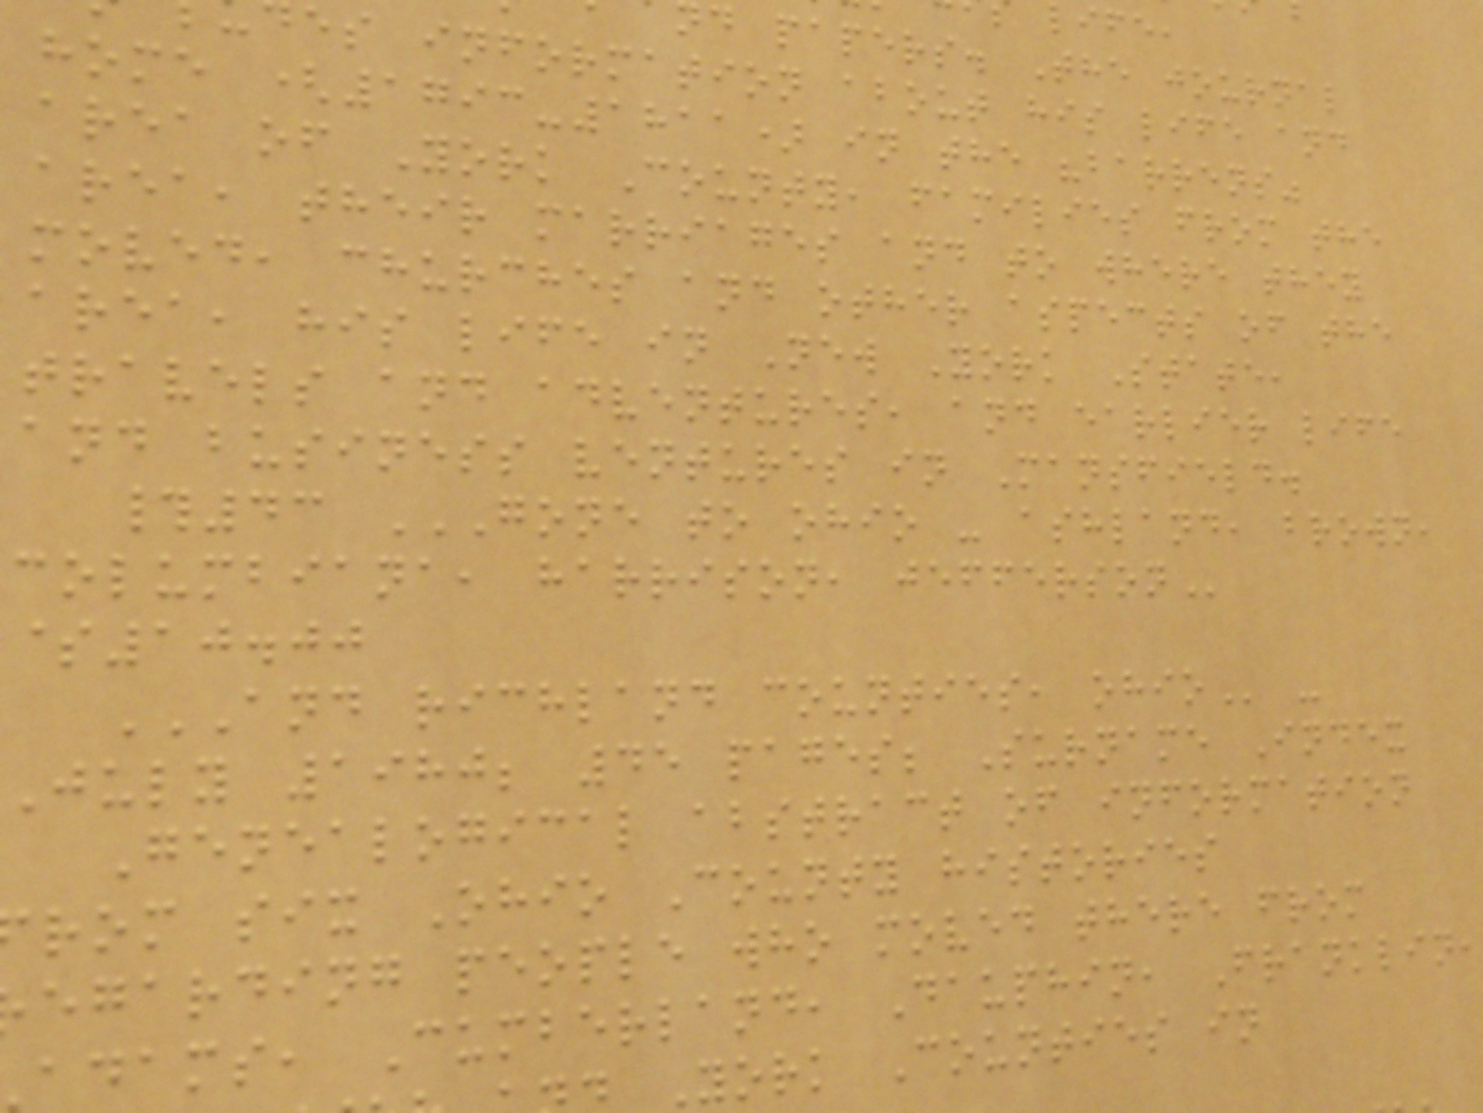d papers. The journal
es information about his life and
home (1793-1811) in the "barrens"
area of York County, families from the
area, their marriages and to where they
moved, churches and other aspects of the
area, his life in New York State,
travels and adventures, and earlier life
and business ventures in Mansfield.
#43 GONE TO OHIO - ASHLAND, BROWN,
columbiana, harrison,
$10.00
AND RICHLAND COUNTIES, OHIO -
July 1980; 45 pages; Surname Index
Genealogical abstract of information
rom six Ohio County histories
egarding people who moved there from
adams, Cumberland, Dauphin, Franklin,
York Counties in
